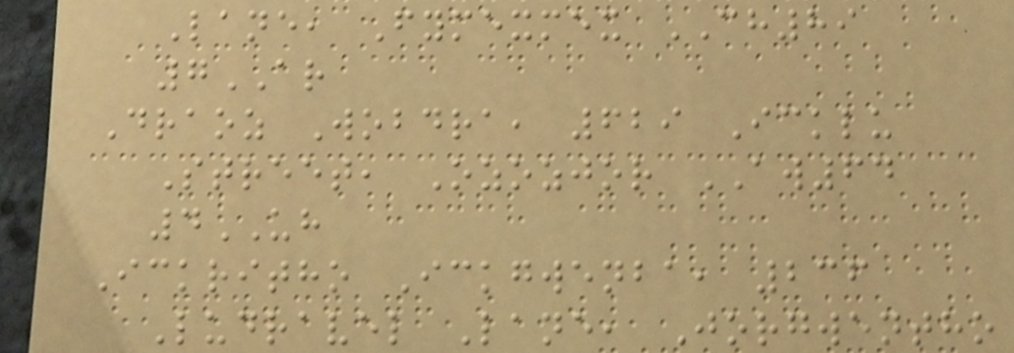Lane, Fymexmex CH89
7AR
Draoz Wobdra, 629 Icklu
Street, Ozozjor AW64
4UH
Ickritho Ickgwenba, 236
Ludravel Lane, Jorgwentho
